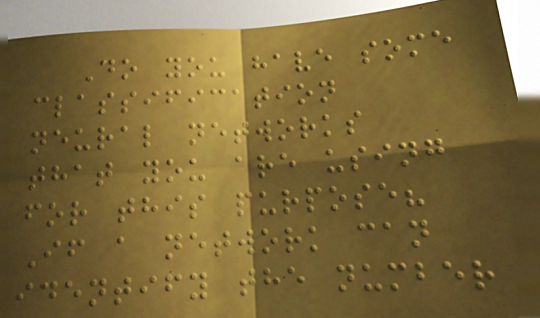Do you have some
classification
neural networks
that you are using
for this purpose?
If a network can
identify the number
